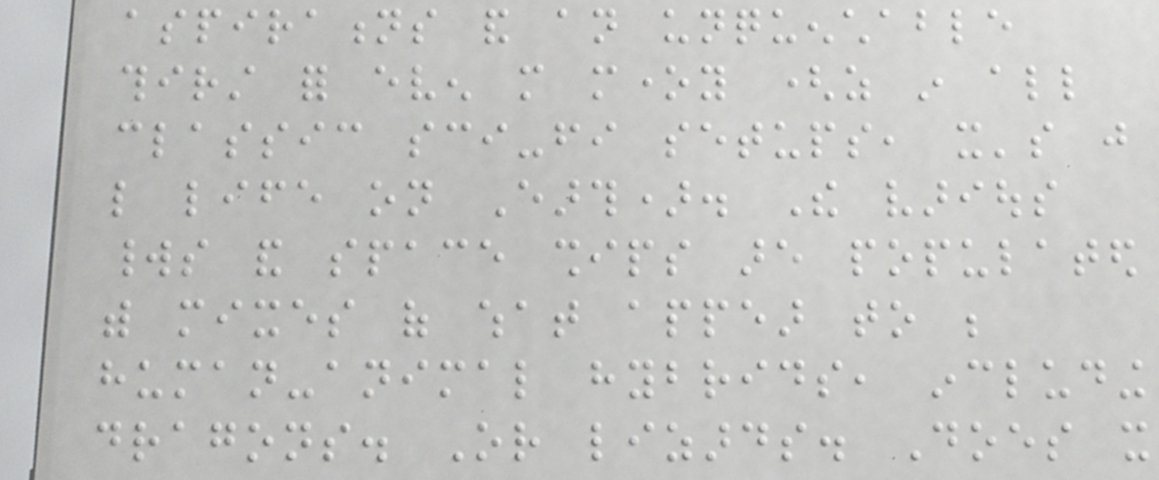aspirations and an unquenchable
thirst for even more money (as in all
classic sci-fi setups, it's just
like life on Earth). The various
worlds and space ships are populated
with mixes of what appear to be
human-animal hybrids, including
dragons. Or lizards. Does it
